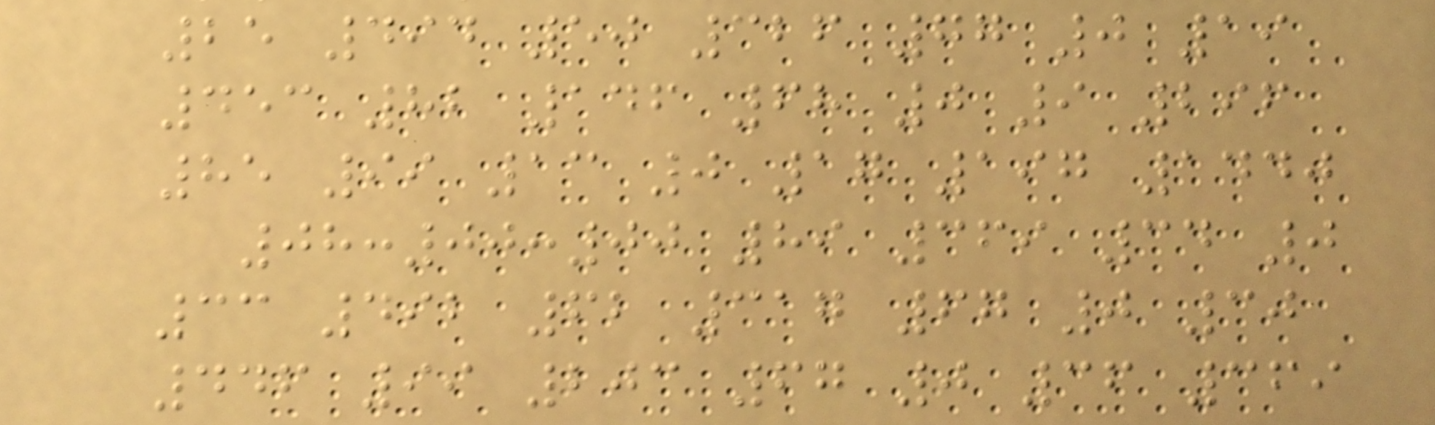25 494 50 326 77 0 19
453 82 146 68 0 9 296
85 99 13 0 17 197 1440
08:00:00 89 369 34 0
33 492 62 317 67 0 30
446 99 203 67 0 36 369
